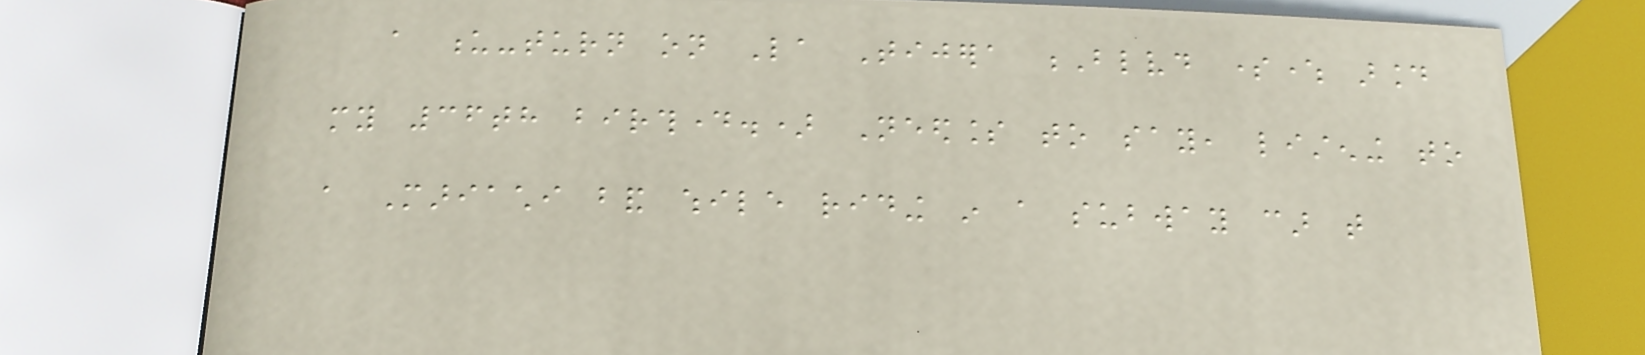a u-turn on La Tijera Blvd somewhere around
my 36th birthday.) Needless to say, listening to
a Mariachi band while riding in a subway car that
